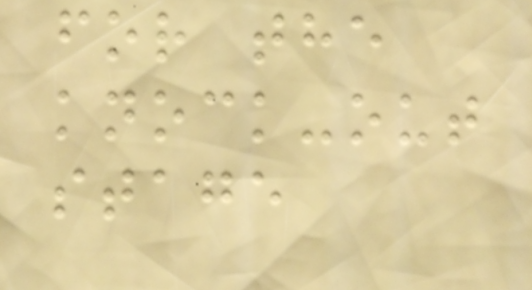for the
knock-out
stage
